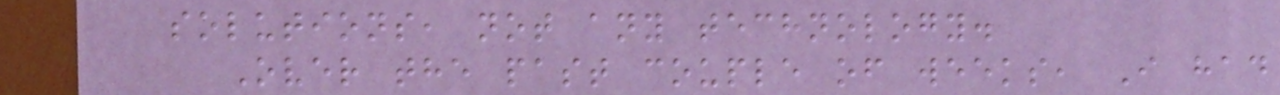solutions, not any technology.
Over the past couple of weeks, I had
